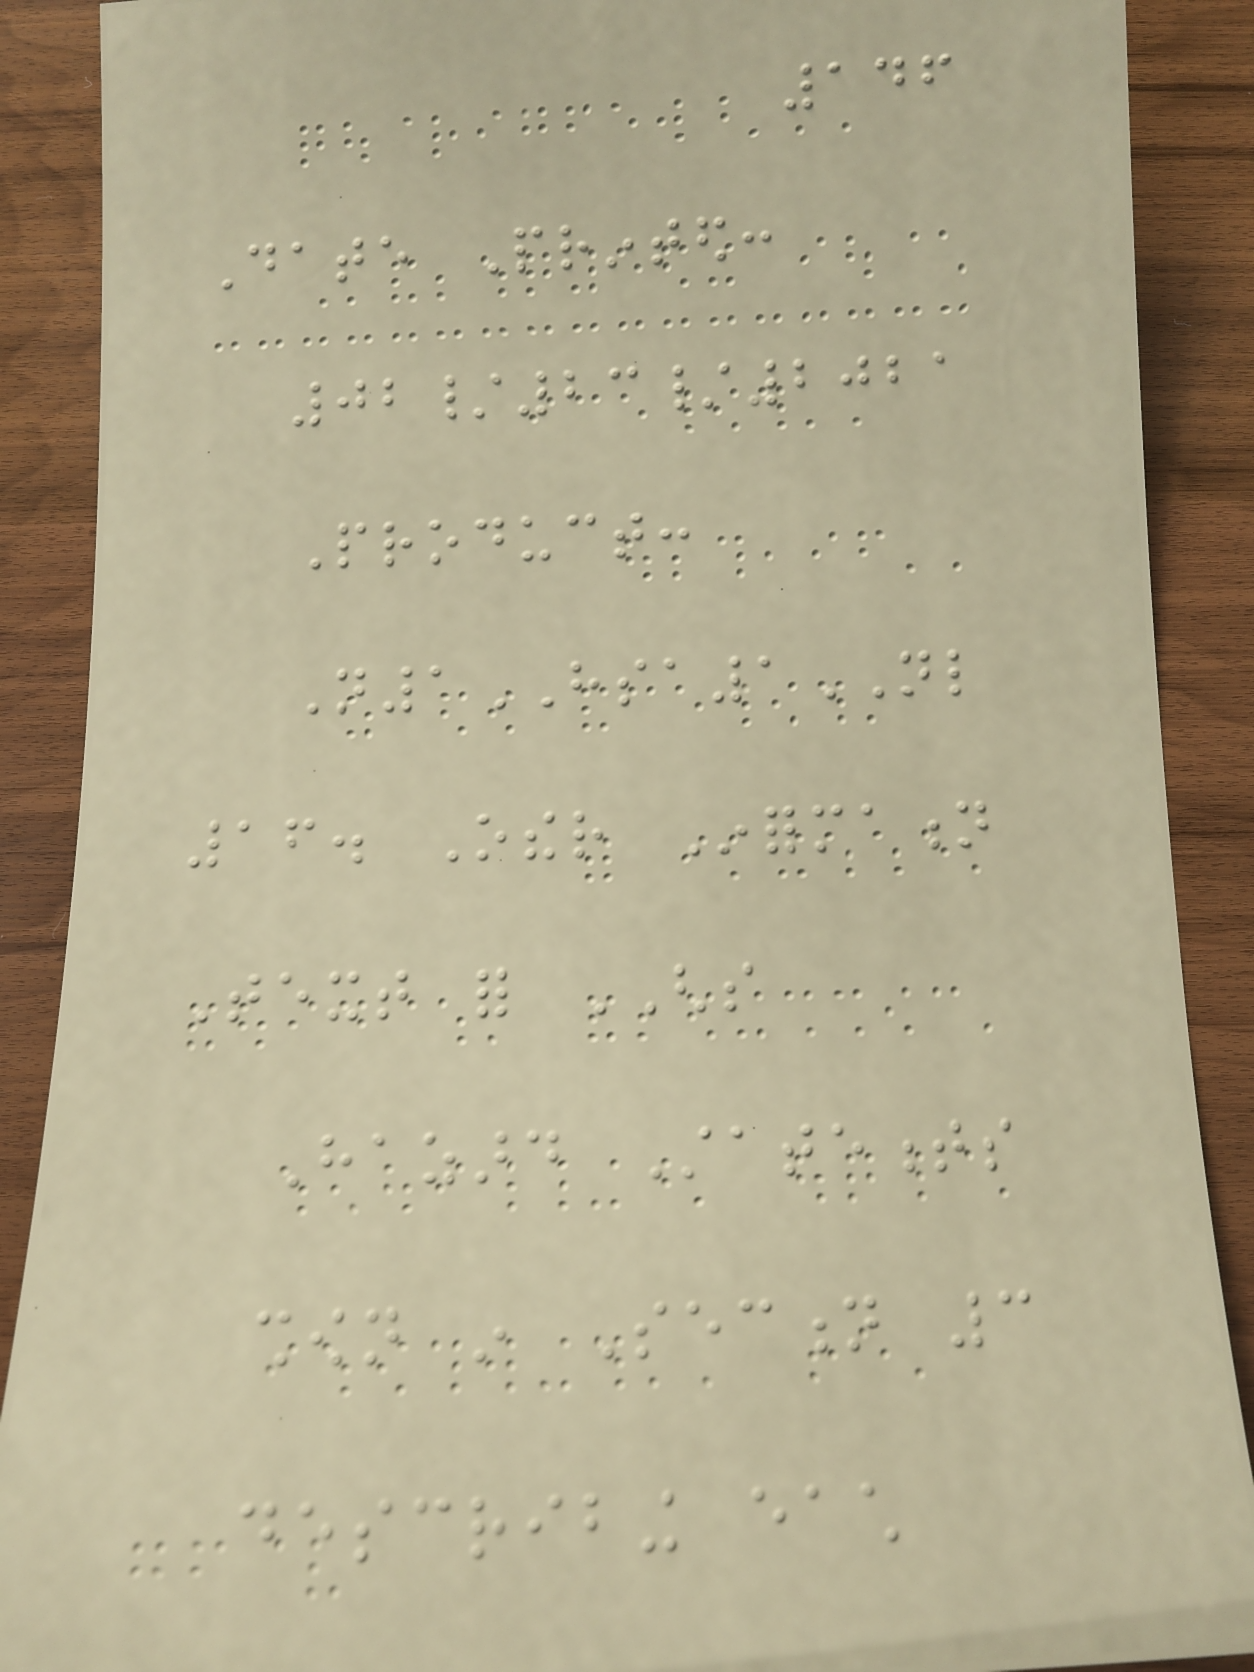146
Date Printed:
02/23/2021
Product:
N1HSA1NL
16. Other Information
Text for GHS
Hazard Statements
shown in Section 3
describing each
